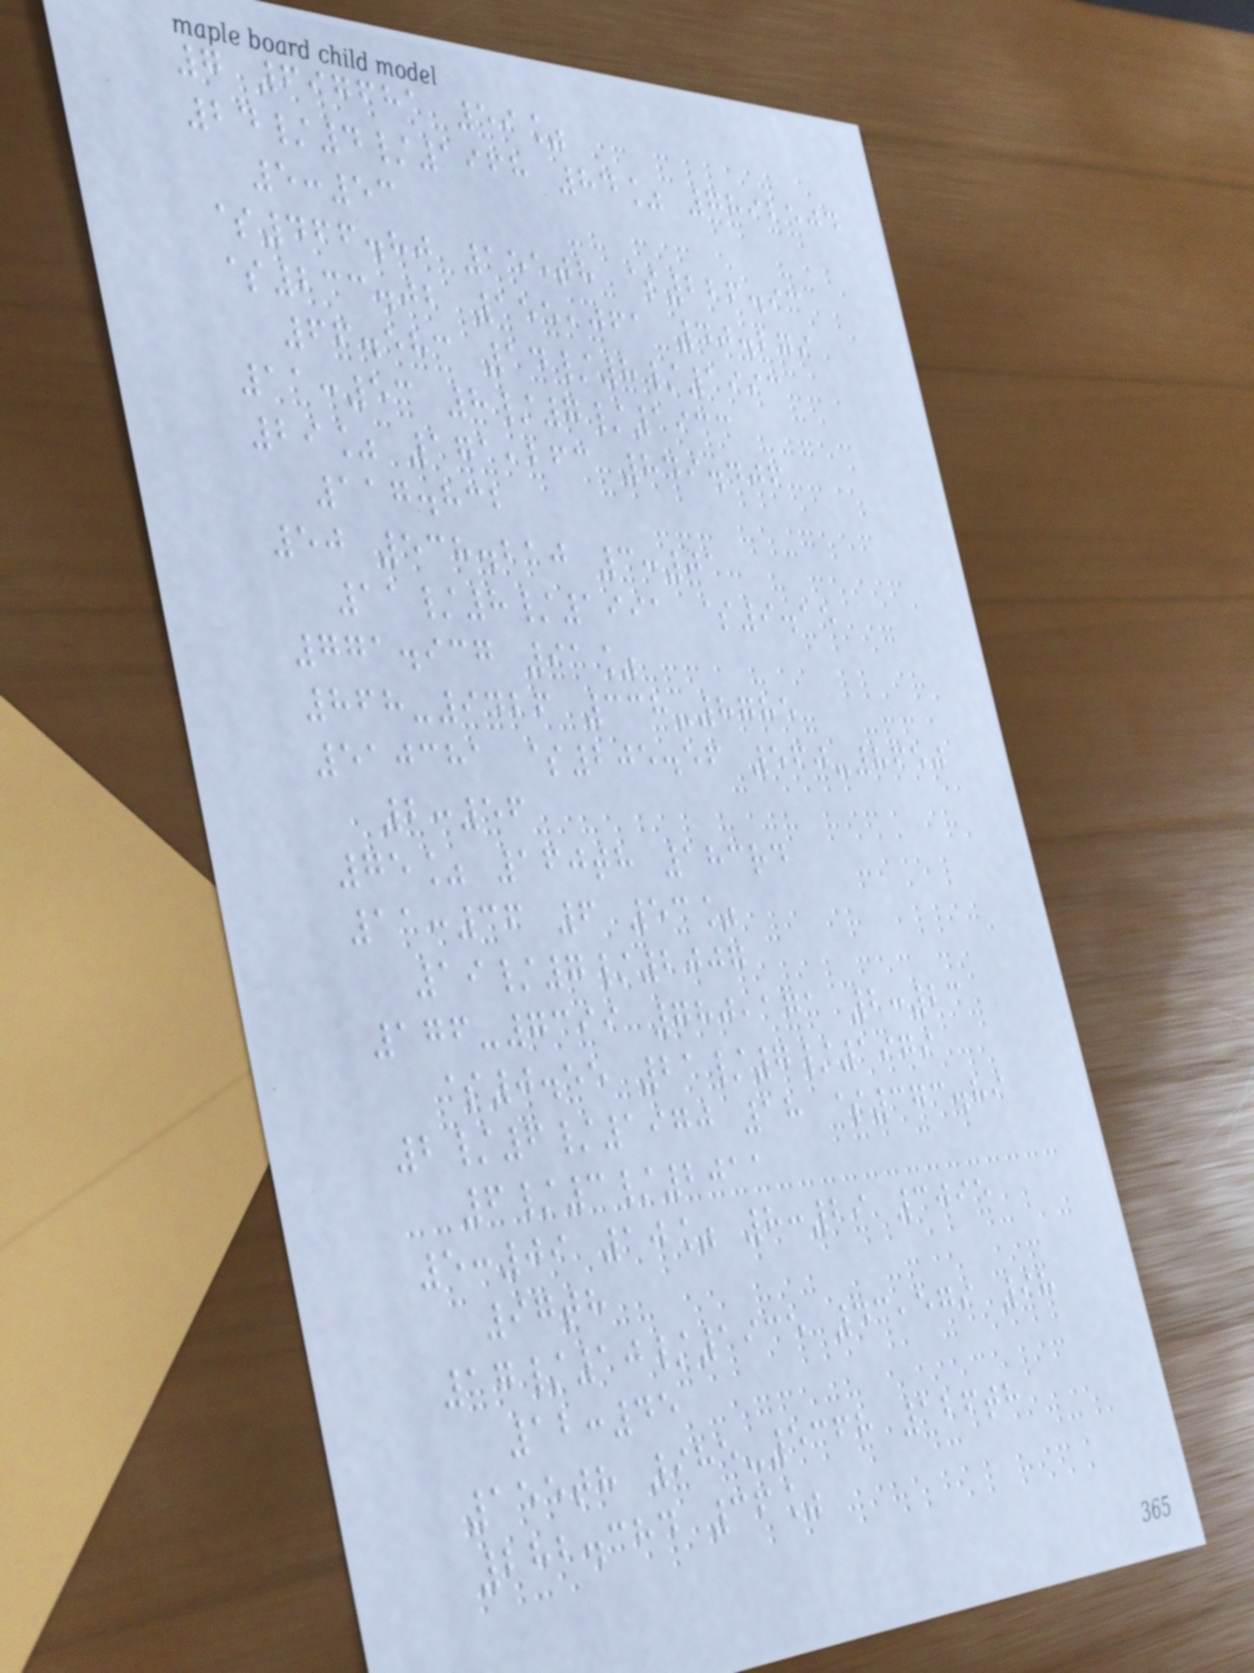7 697681 59%
24/4/1968 84% 7892504
5:53
$466.80 155th $226.93
$233.02 155,061 40.279
66.583 14/8/1993
11:53 8/7/1933
29% 171,263 849.406
117.832
50 538.210 3:01
11/8/1991 $9.15
771.937 91%
868-9426 338-8785
510381 $205.56 560-8650
2:56
75% 160th 183rd
11:36 6 53%
19/7/2007
176-7399 780,171 2:23
$0.55 21/7/1979
2/6/1970 18 $373.89
6/3/2011
5:09 10% 8:29 3095
97th
17/10/1935 43,579 98
12:45
155th 985-5368 126th
282.384 36%
